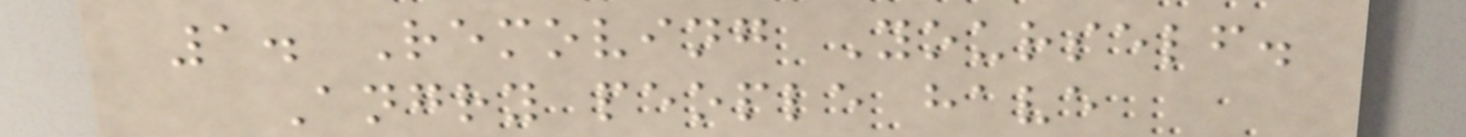1. Removing Yourself.
Angry people have
